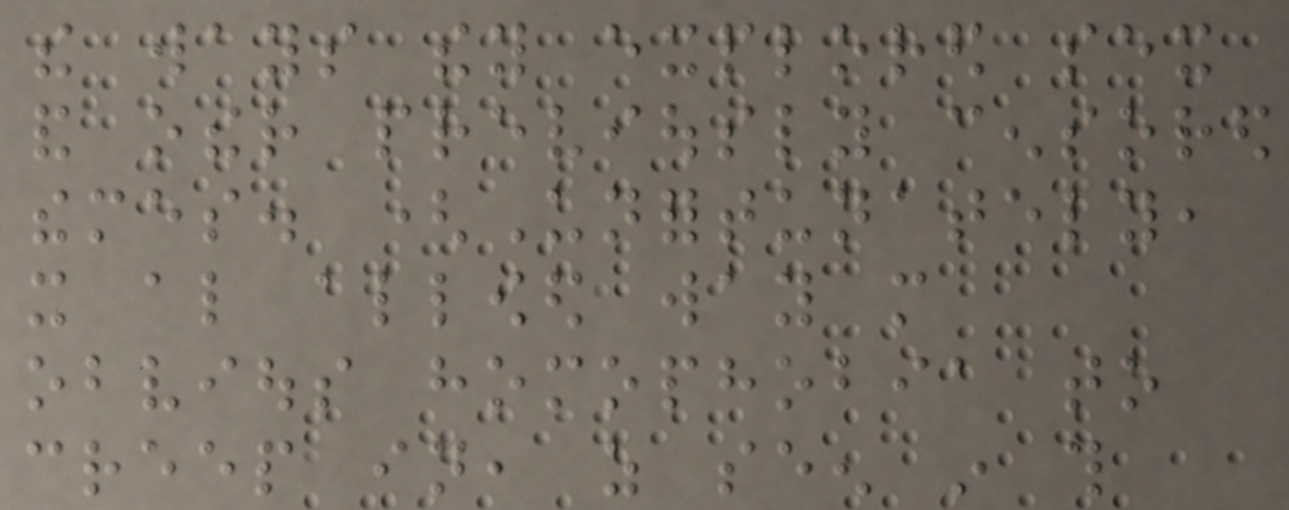the ways they explored sex
and other previously censored
themes. (Unfortunately,
it also allowed way more
obvious homophobia to
creep in, as seen in this
